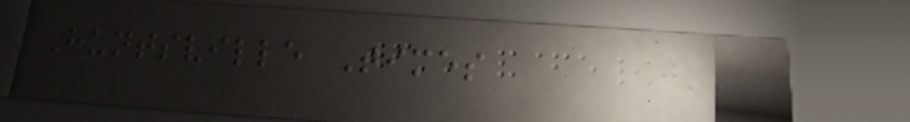Huntsville Times
